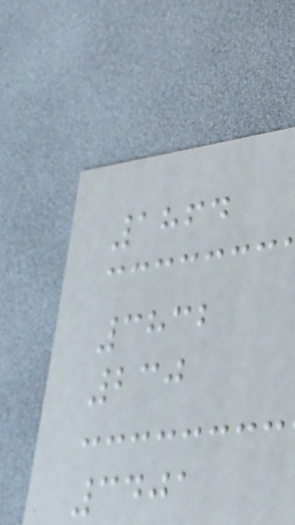1864
3832
230
3401
